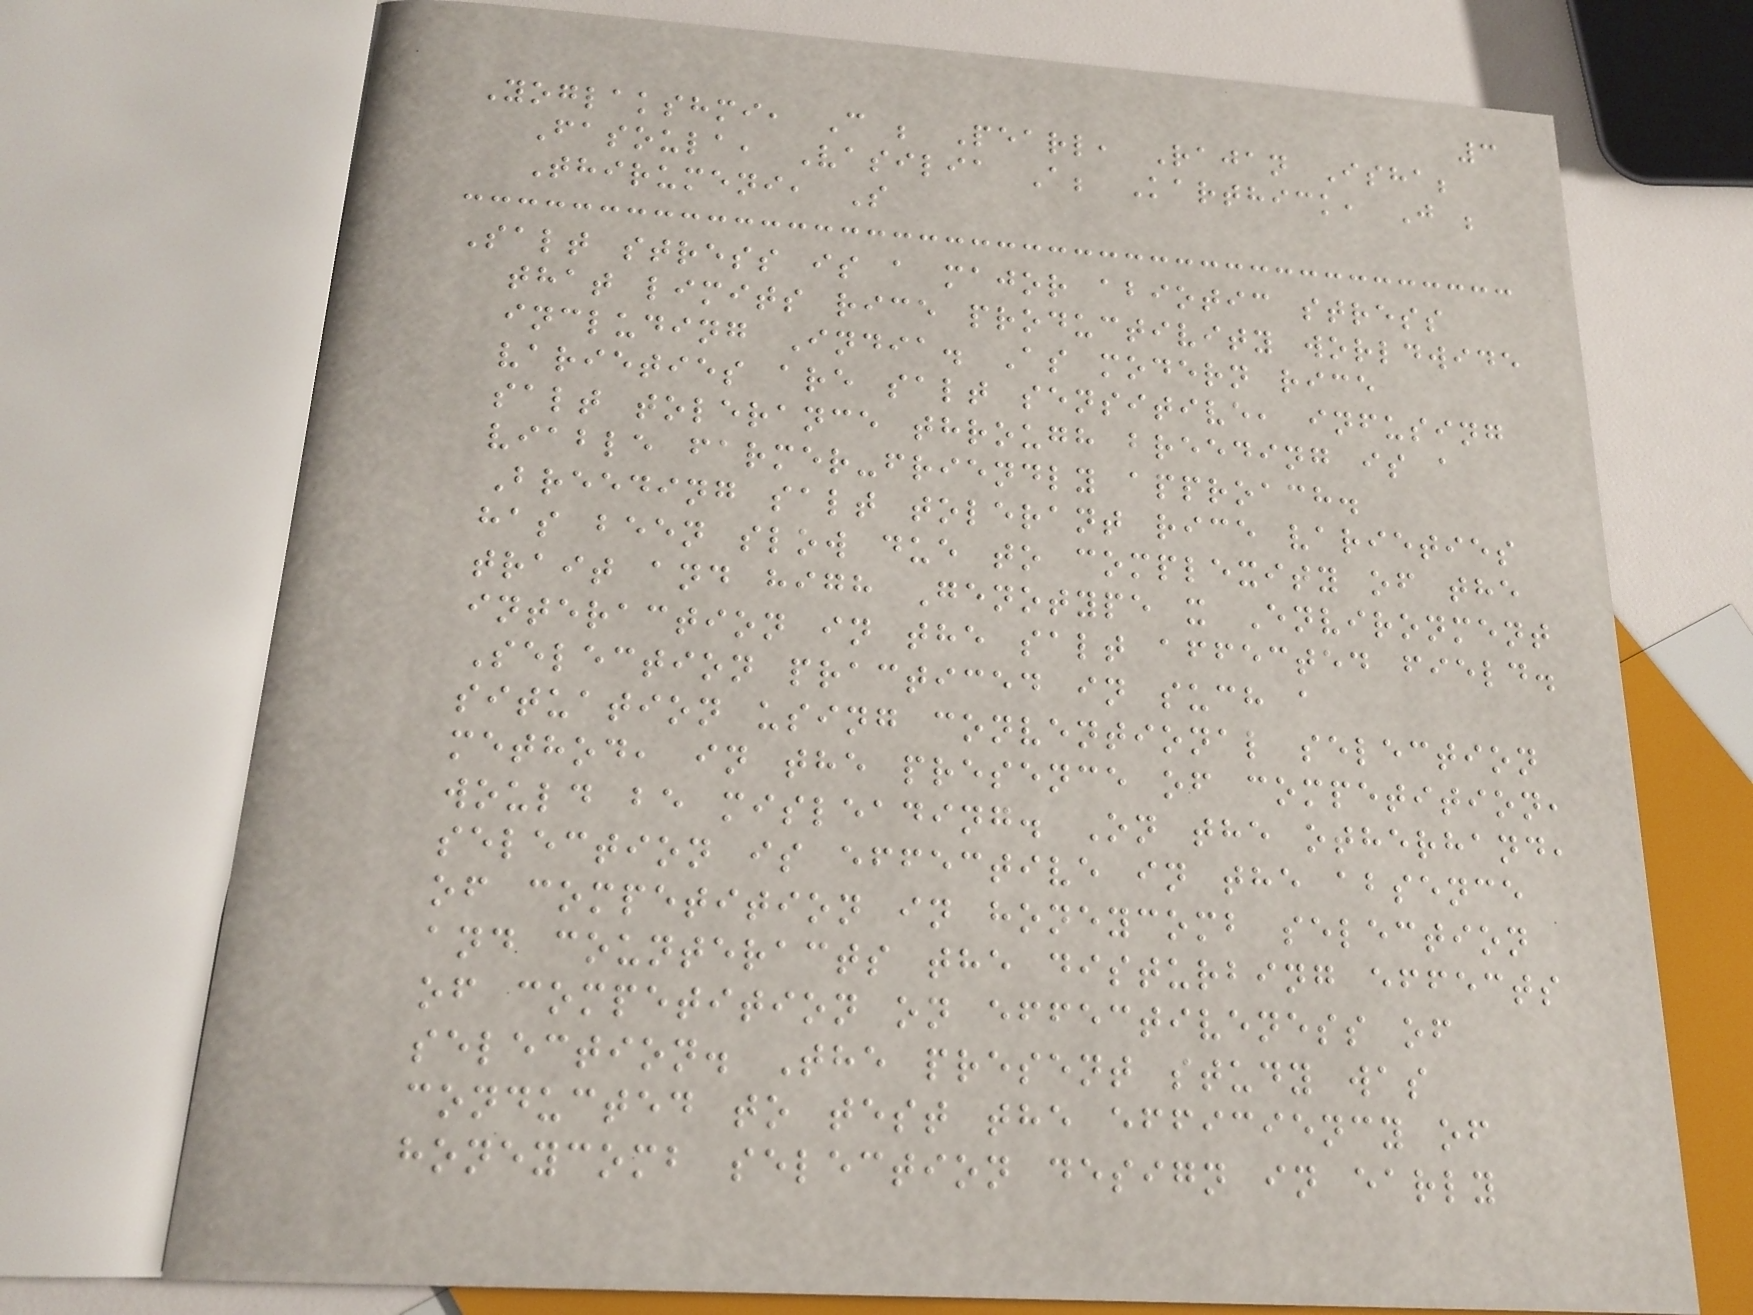3
Yoglakshmi, C ; Pearl, Rajan Isha;
Fasoula, Vasilia A; Karthick, J ;
Thirumeni, S
Salt stress is a major abiotic stress
that limits rice productivity worldwide
including India. As modern rice
varieties are salt sensitive, infusing
salt tolerance through breeding is a
viable farmer-friendly approach.
Breeding salt tolerant rice varieties
has been slow due to complexity of the
trait and high Genotype x Environment
interaction in the salt affected field.
Selection practiced in such a
situation using conventional selection
method, in the presence of competition,
would be misleading. On the otherhand,
selection is effective in the absence
of competition in honeycomb selection
and counteracts the disturbing effects
of competition on effectiveness of
selection. The present study was
conducted to test the efficiency of
honeycomb selection design in early
